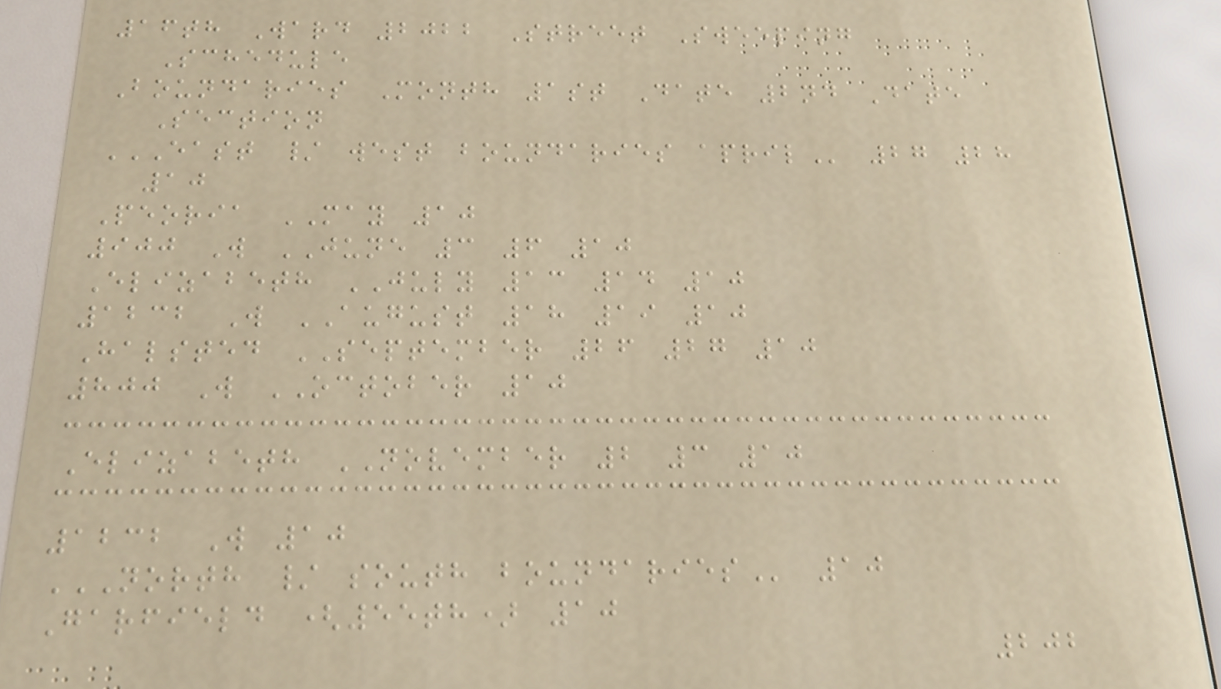16th Ward 2022 Street Sweeping
Schedule
Boundaries Month 1st Date 2nd Date
Section
EAST / WEST BOUNDARIES APRIL 27 28
10
Peoria MAY 10
900 W JUNE 3 6 10
Elizabeth JULY 13 14 10
1232 W AUGUST 18 19 10
Halsted SEPTEMBER 26 27 10
800 W OCTOBER 10
Elizabeth NOVEMBER 2 3 10
1232 W 10
NORTH / SOUTH BOUNDARIES 10
Garfield (55th) 10
202
